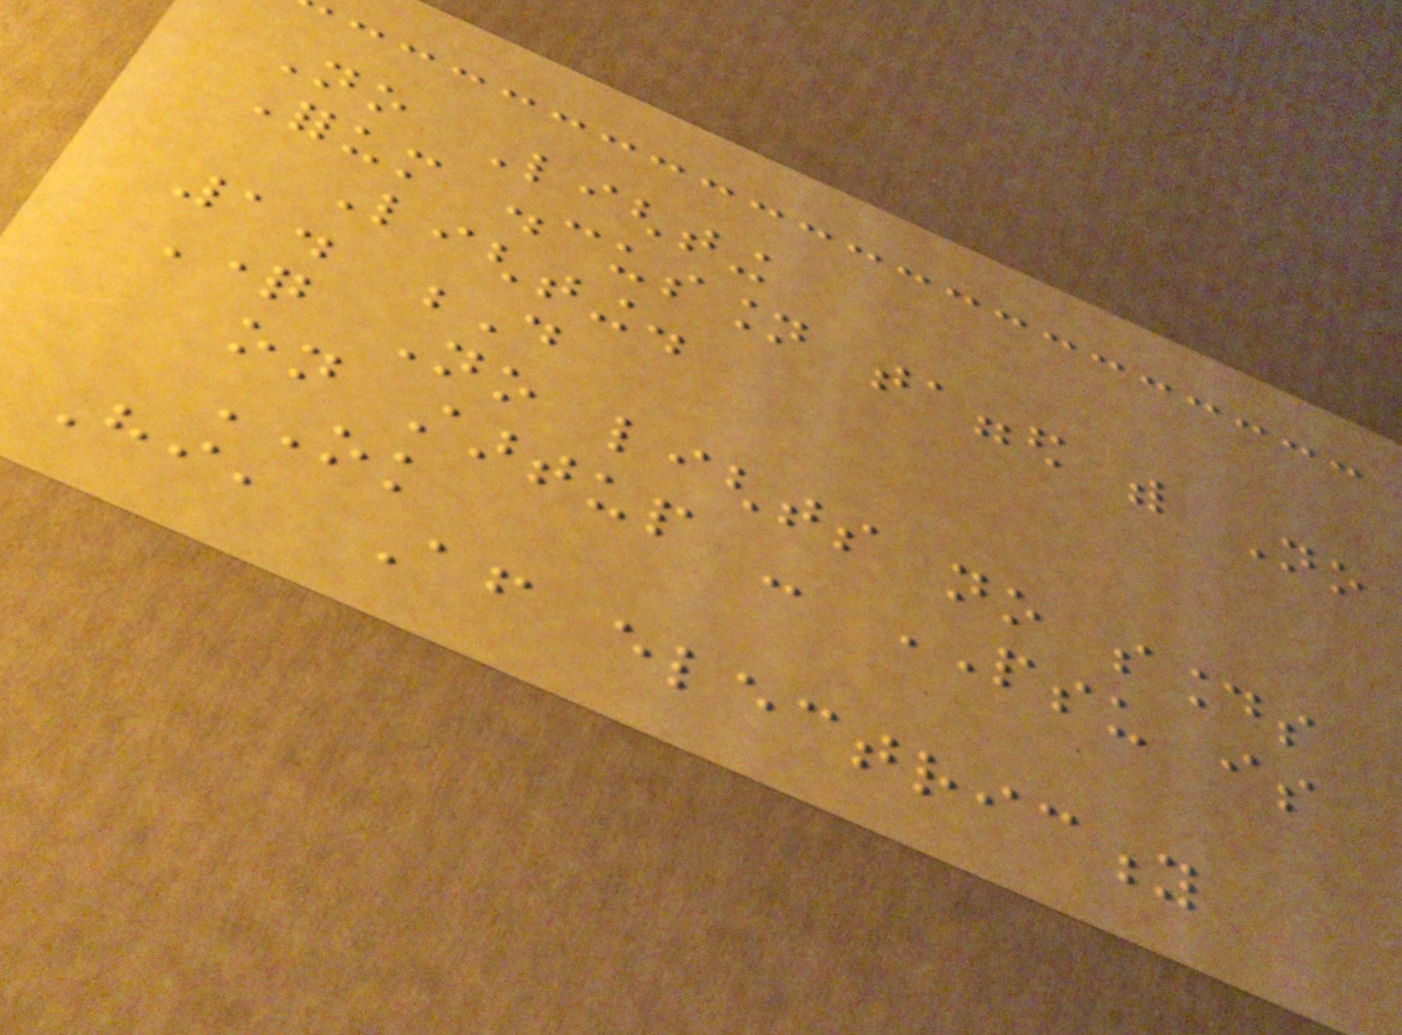No Lighting
Forum discussion tagged with No
Lighting.
1. D
Question No lights no sounds
on startup - PSU is
OK
Hi, After electricity
